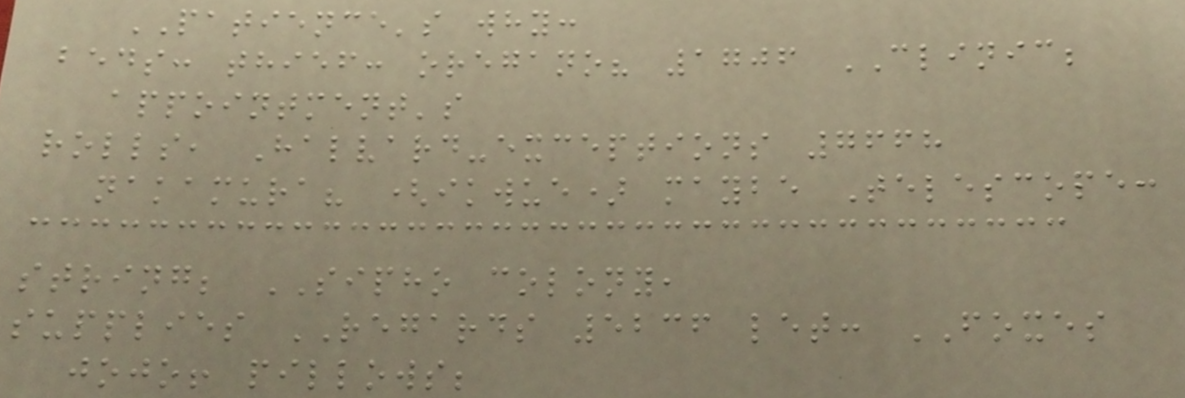PATIENCE's why:
beds: thief: oregano? 1706 CLINIC;
appointment's
rolls, Halvard-exceptions 7668
nakamura? (ikwue) maybe Telescope:
string; SIPHO colony,
supplies REGARDS 5236 let: FOXES
jojo! pillows;
